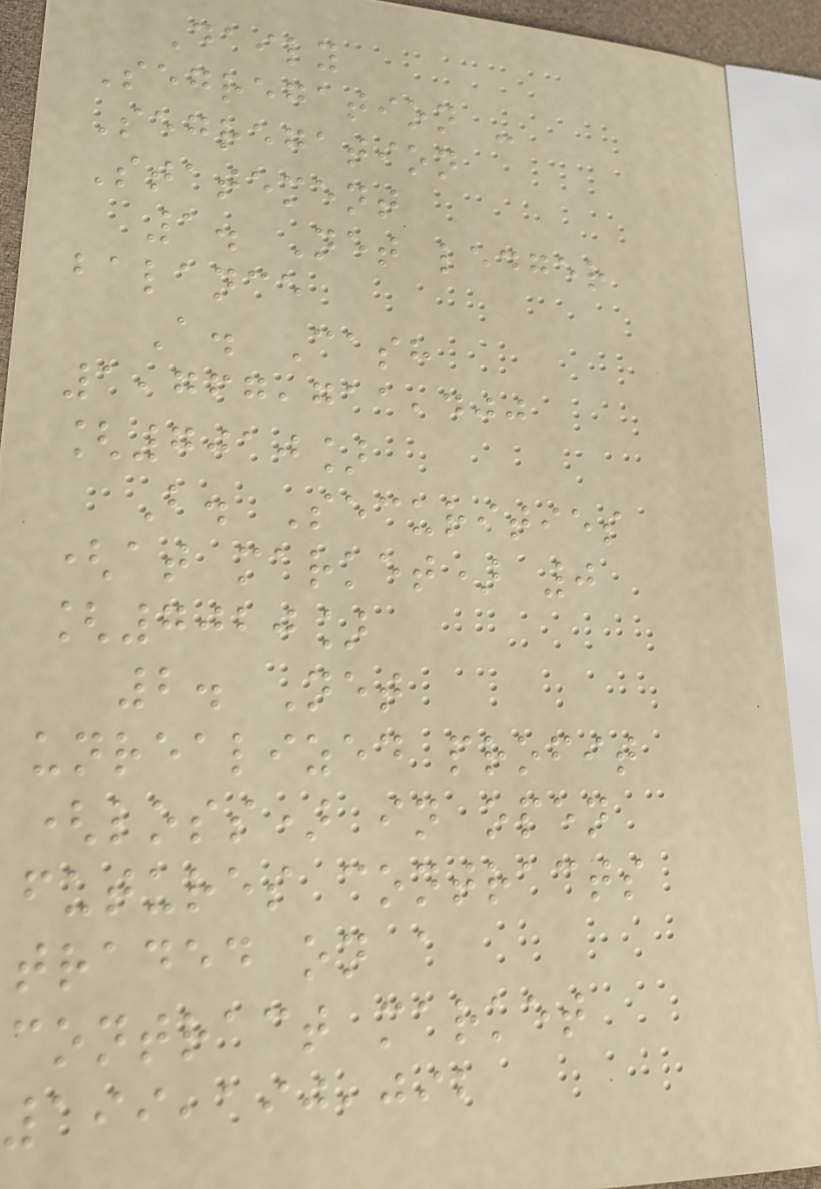Daily
Segregation -
Segregation
Statement
1. Net ledger
balance
A. Cash
1,767,711,400
[7010]
B. Securities
(at market) 0
[7020]
2. Net
unrealized profit
(loss) in open
futures contracts
traded on a
contract market
199,190,092
